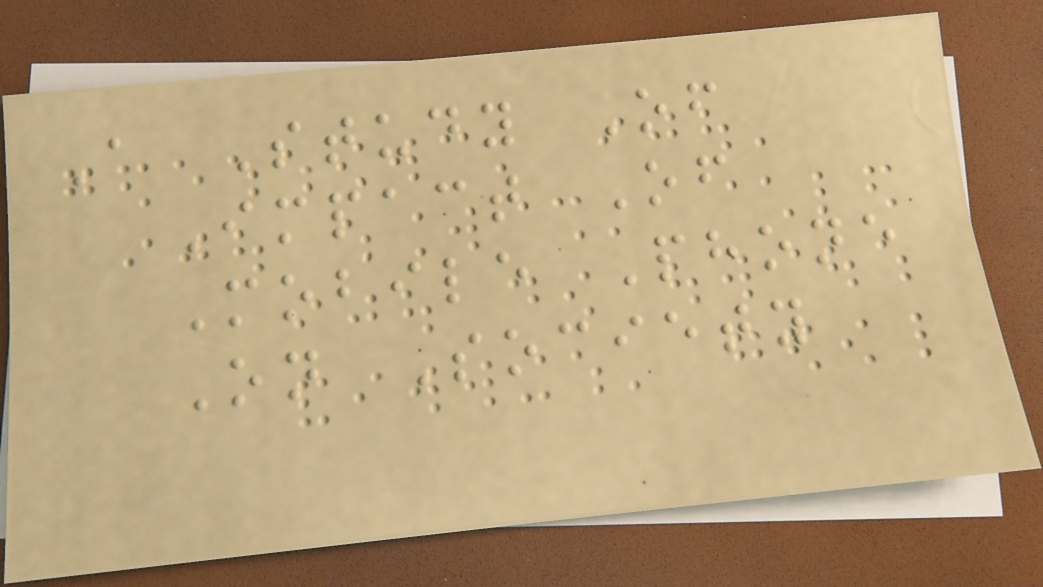A Study Of
Impact Of
Mobile Phone
On Society
